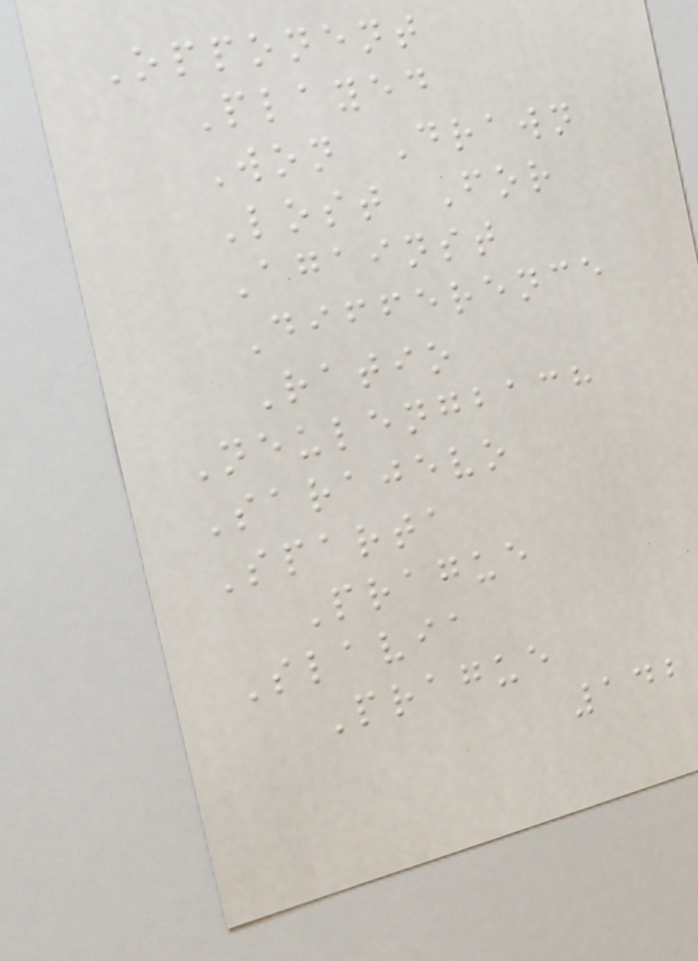Opponent
Played
Won Drawn
Lost For
Against
Difference
Ratio
Neulengbach
Sarajevo
Sparta
Prague
Slavia
Prague
142
